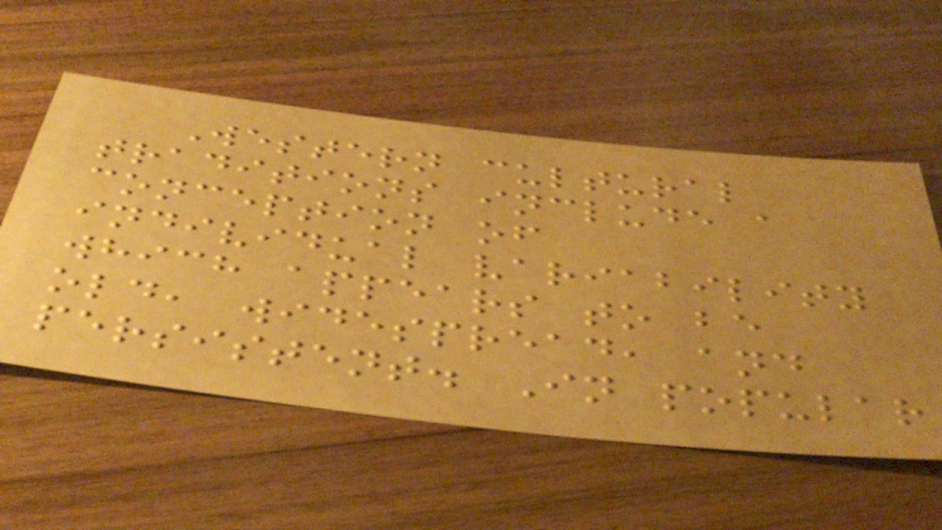Western cultural
traditions include a
conception of
individual variability
which appears to be
old, widespread, and
persistent. In popular
